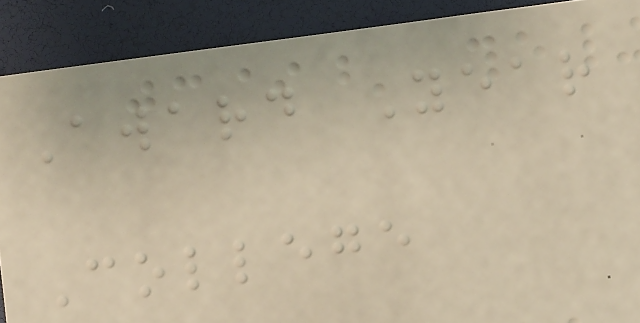Award Year
College
